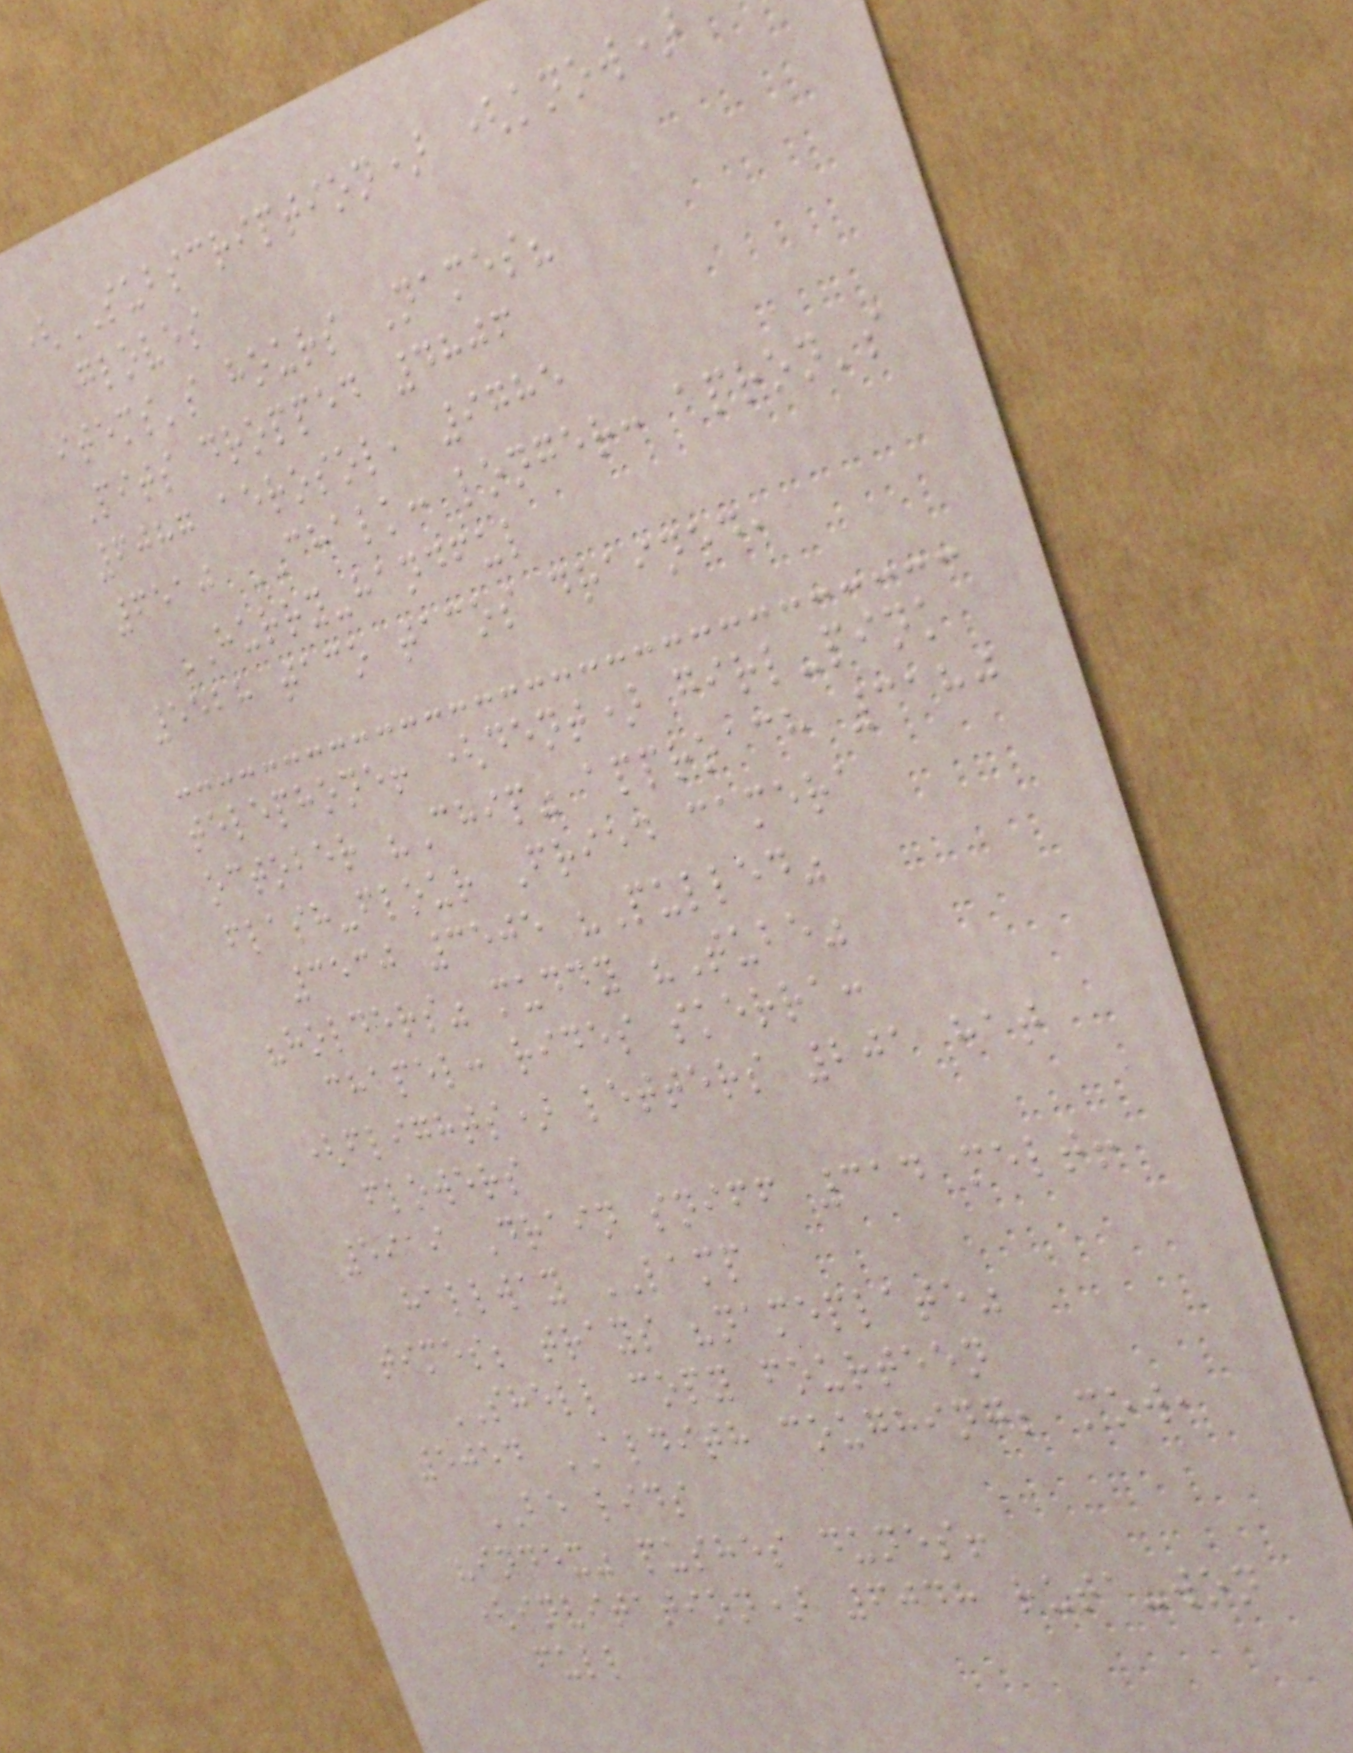(SUBSCRIPTION) (know)
gloves
items's hours Names?
Pits dropped 4806
6087 aerosol, 9785
6510 CHALK: longer: apron's
HURRY-handful
5528 taco tacos drained,
telephone! (dent) girl-pink
october "Chip" approach 3180
flash-flour Fried camera
3530 3505 "Pulled"
"holders" muddy "Tube"
chapel: rides skerra:
(flights) letters 201 hat
flowers
5919 Drain sniff 314 melt!
hallway LAMP
times; trays "nameplate"
SHELL copy fourteen
5054 ALDITH coughing; mow,
BE lids
"index" pushes dunes!
(invitation) 6048 ruta-won
full
